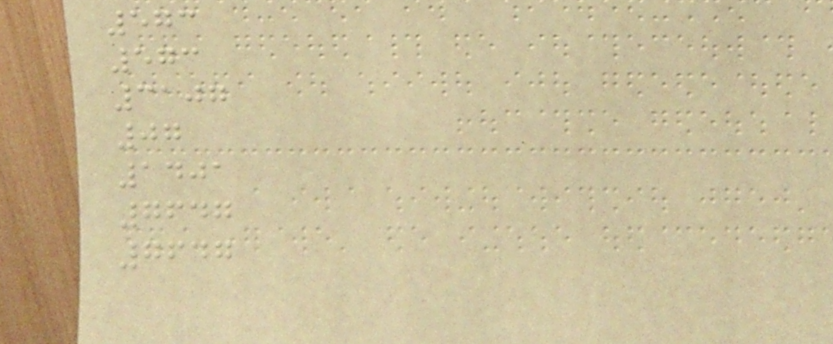573
573
3107
07
1401
7647
7647
